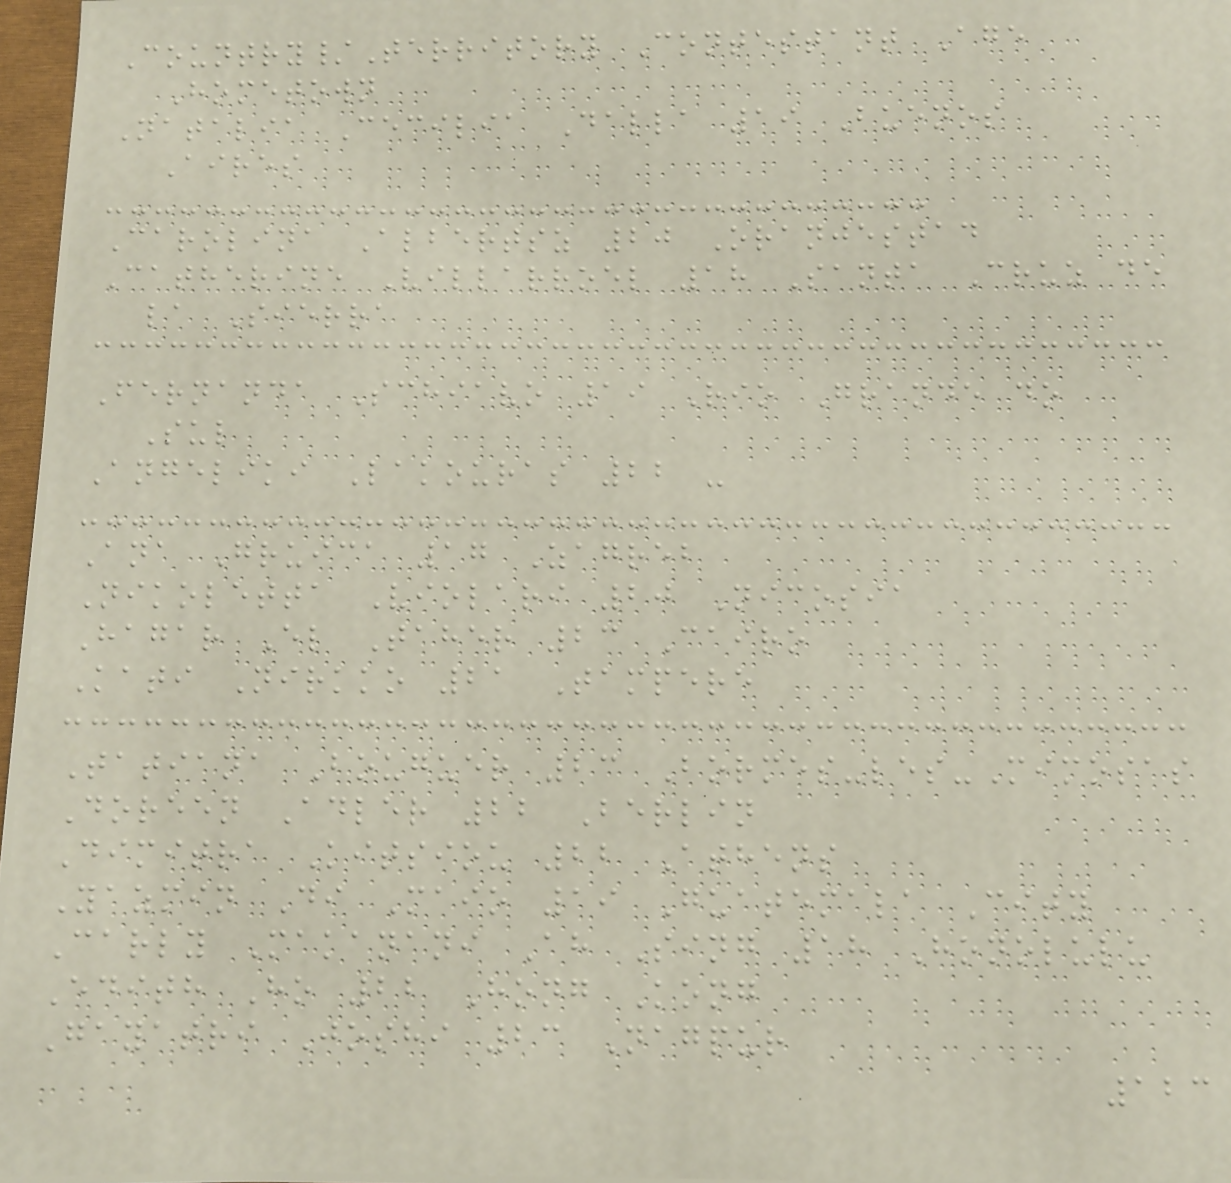Country/Territory Contestant Age
Hometown
Natalia Cecilia Dalla 19 Buenos
Aires
Carolina Albertsz 20 Oranjestad
Catherine Villarroel 18 Santa Cruz de
la Sierra
Fernanda Schiavo 19 Rio Grande do
Sul
Angeliki Lakouras 22 -
Ana Gruica 17 Zagreb
Nikoletta Violari 20 Nicosia
Hagar El Taher 23 Cairo
Kati Nirkko 21 Tampere
Tatiana Bouguer 23 Bormes-les-Mimosas
Doreen Adler 22 Berlin
Dimitra Kitsiou 22 Athens
Yazmin Di Maio 19 Guatemala City
Carly Makanani Ah Sing 18 Honolulu
Edith Ho 22 Hong Kong
Gayatri Joshi 23 Nagpur
123
